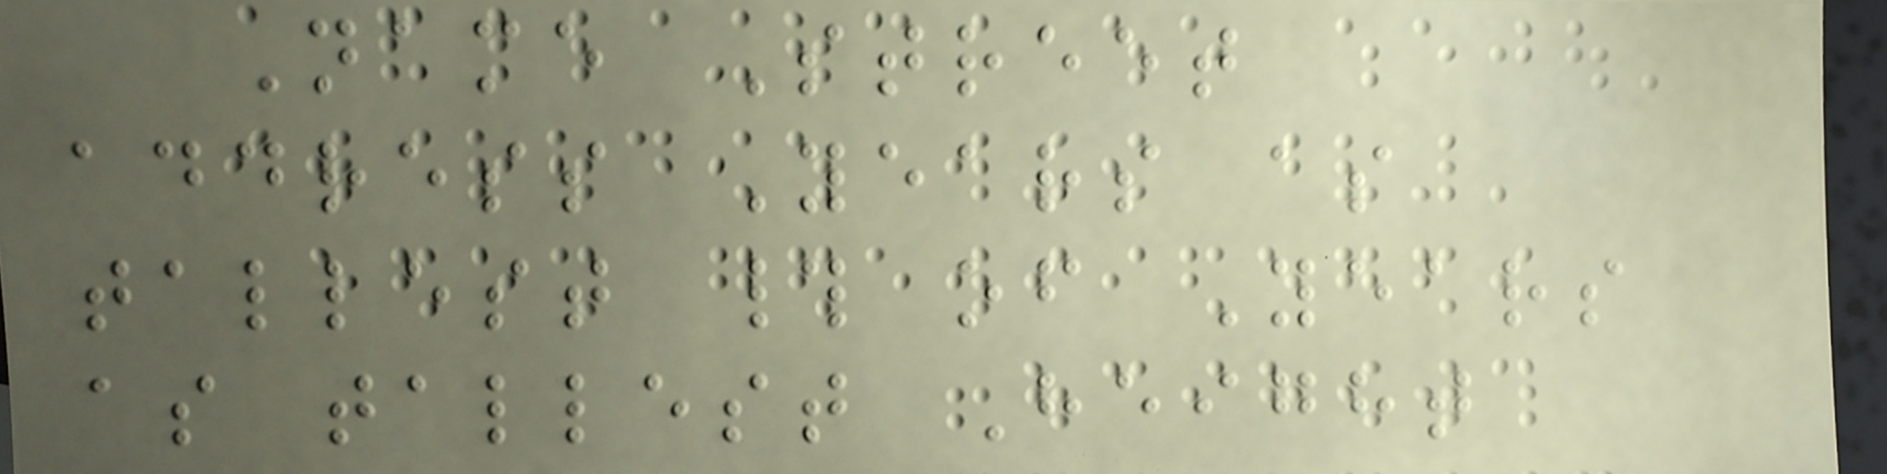Name Street
address Years as
tallest # of Years
as tallest Height
